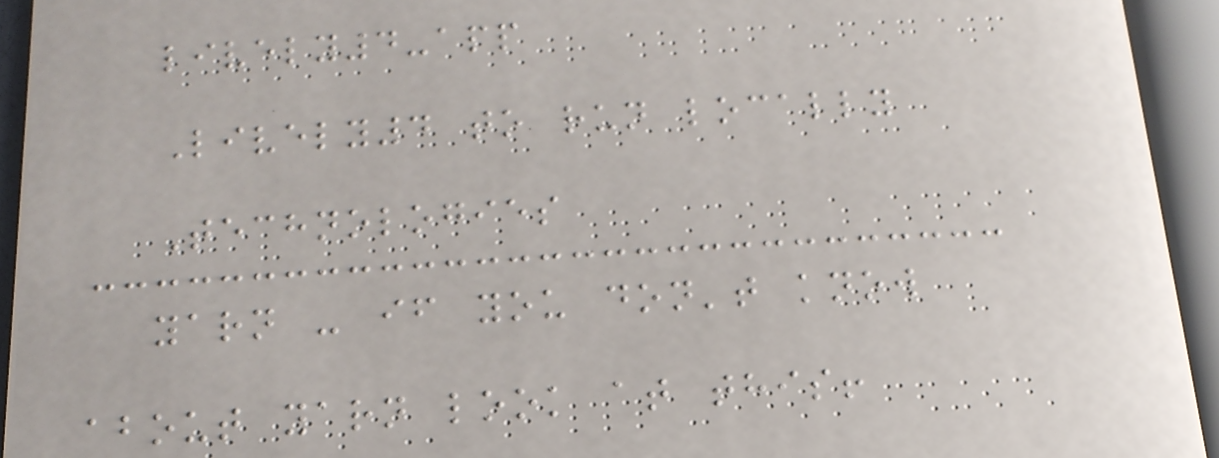lively4-app
Lively4 to run locally
Technologies
yarn - if you don't know
about yarn look at this!
